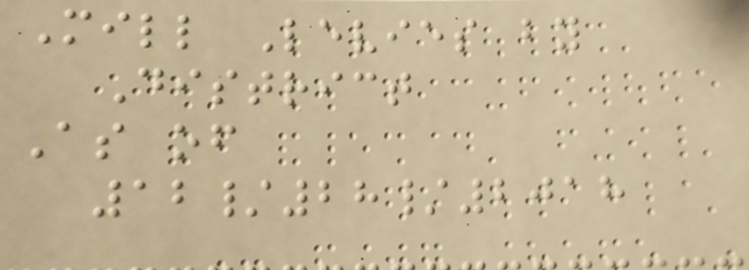Mill Levies by
District
As of
12/28/2018
